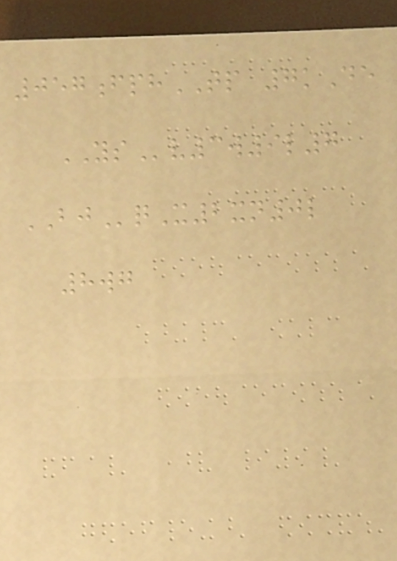057fphTP 7kDe
YSv3w9l7
BJqX2xn0l
8wg
